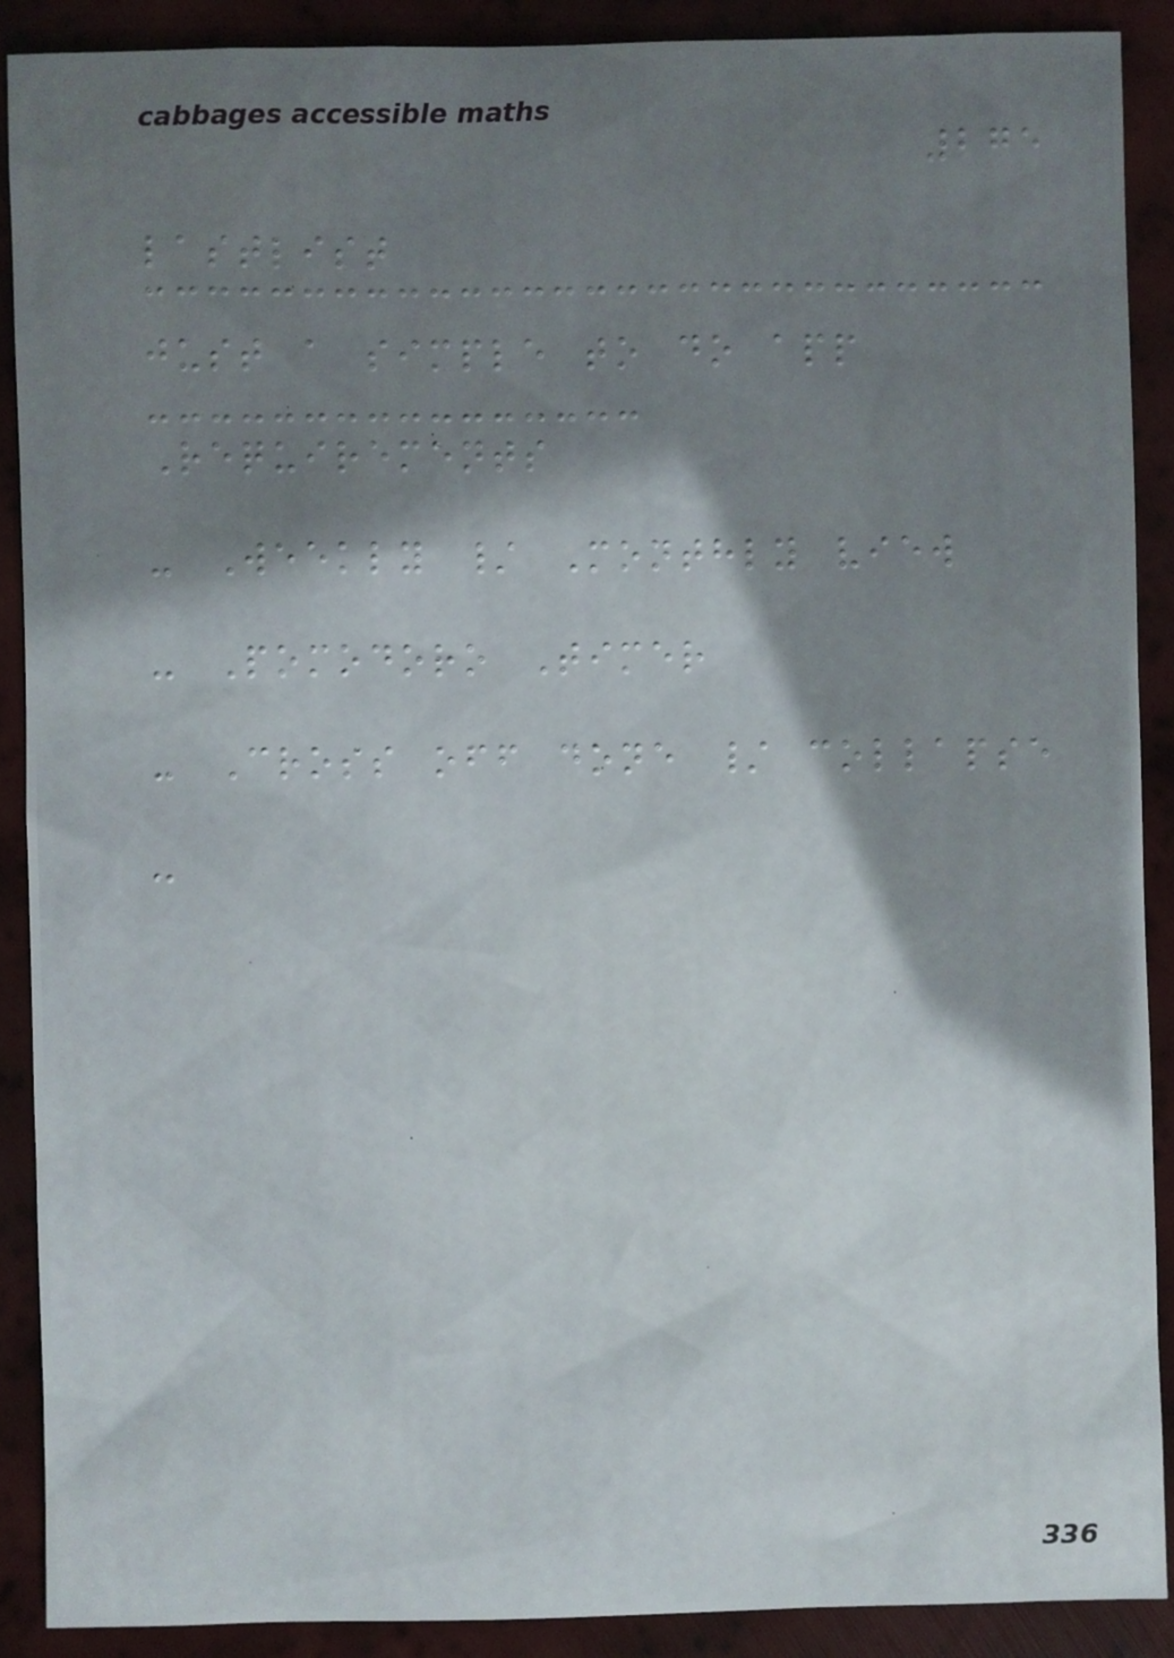275
lastlist
just a simple to do app
Requirements
- Weekly / Monthly view
- Pomodoro Timer
- Cross off done / collapse
-
